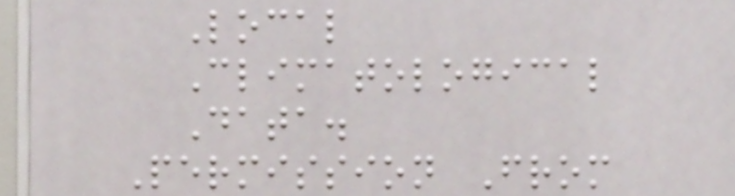Local
Climatological
Data.
Permission From
